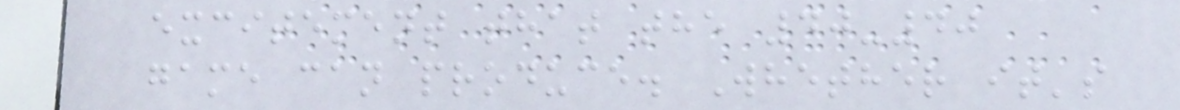excitement that the 40-40
game can produce. Whether it's
